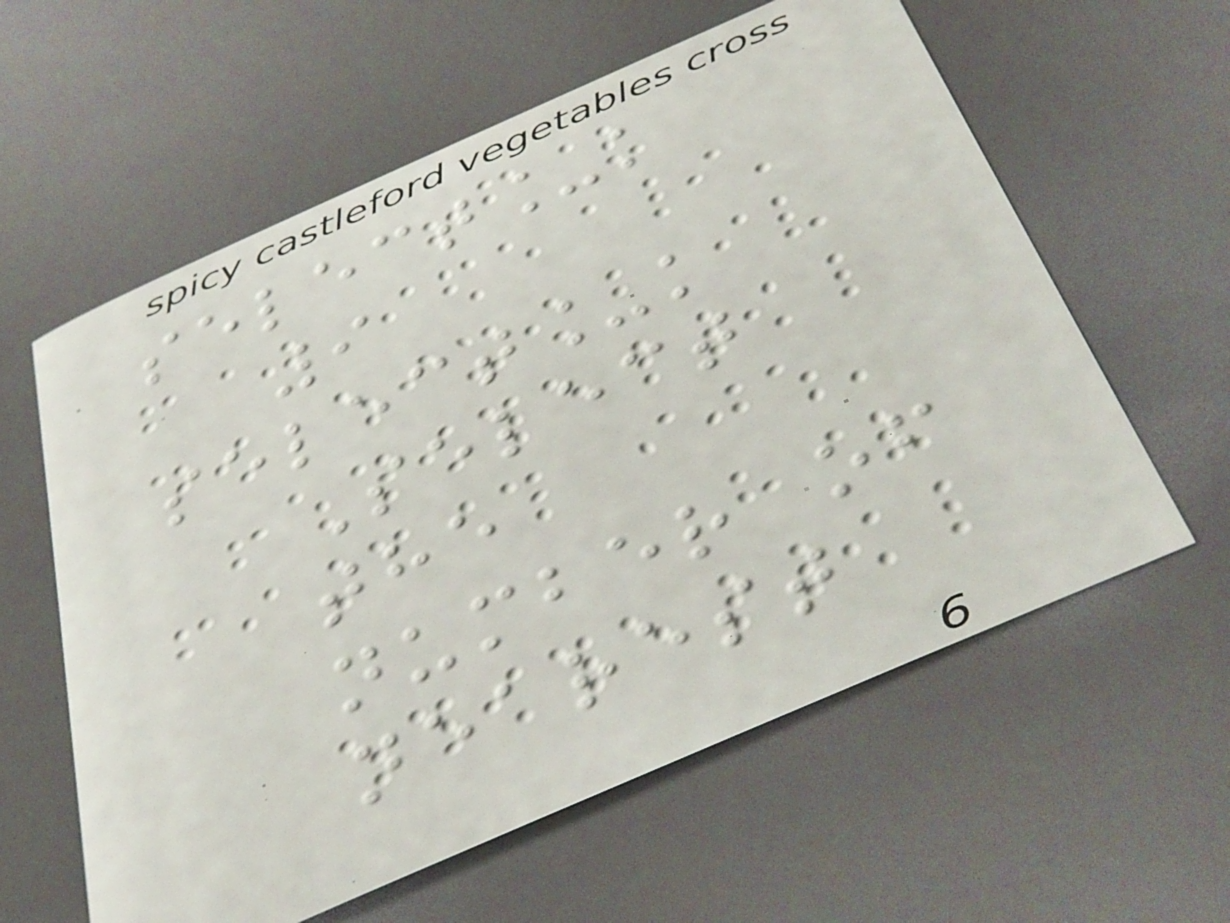select_k
9
select_k
Select
the
number of
nearest
